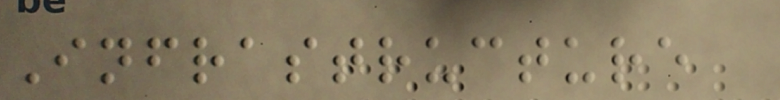Infrastructure
